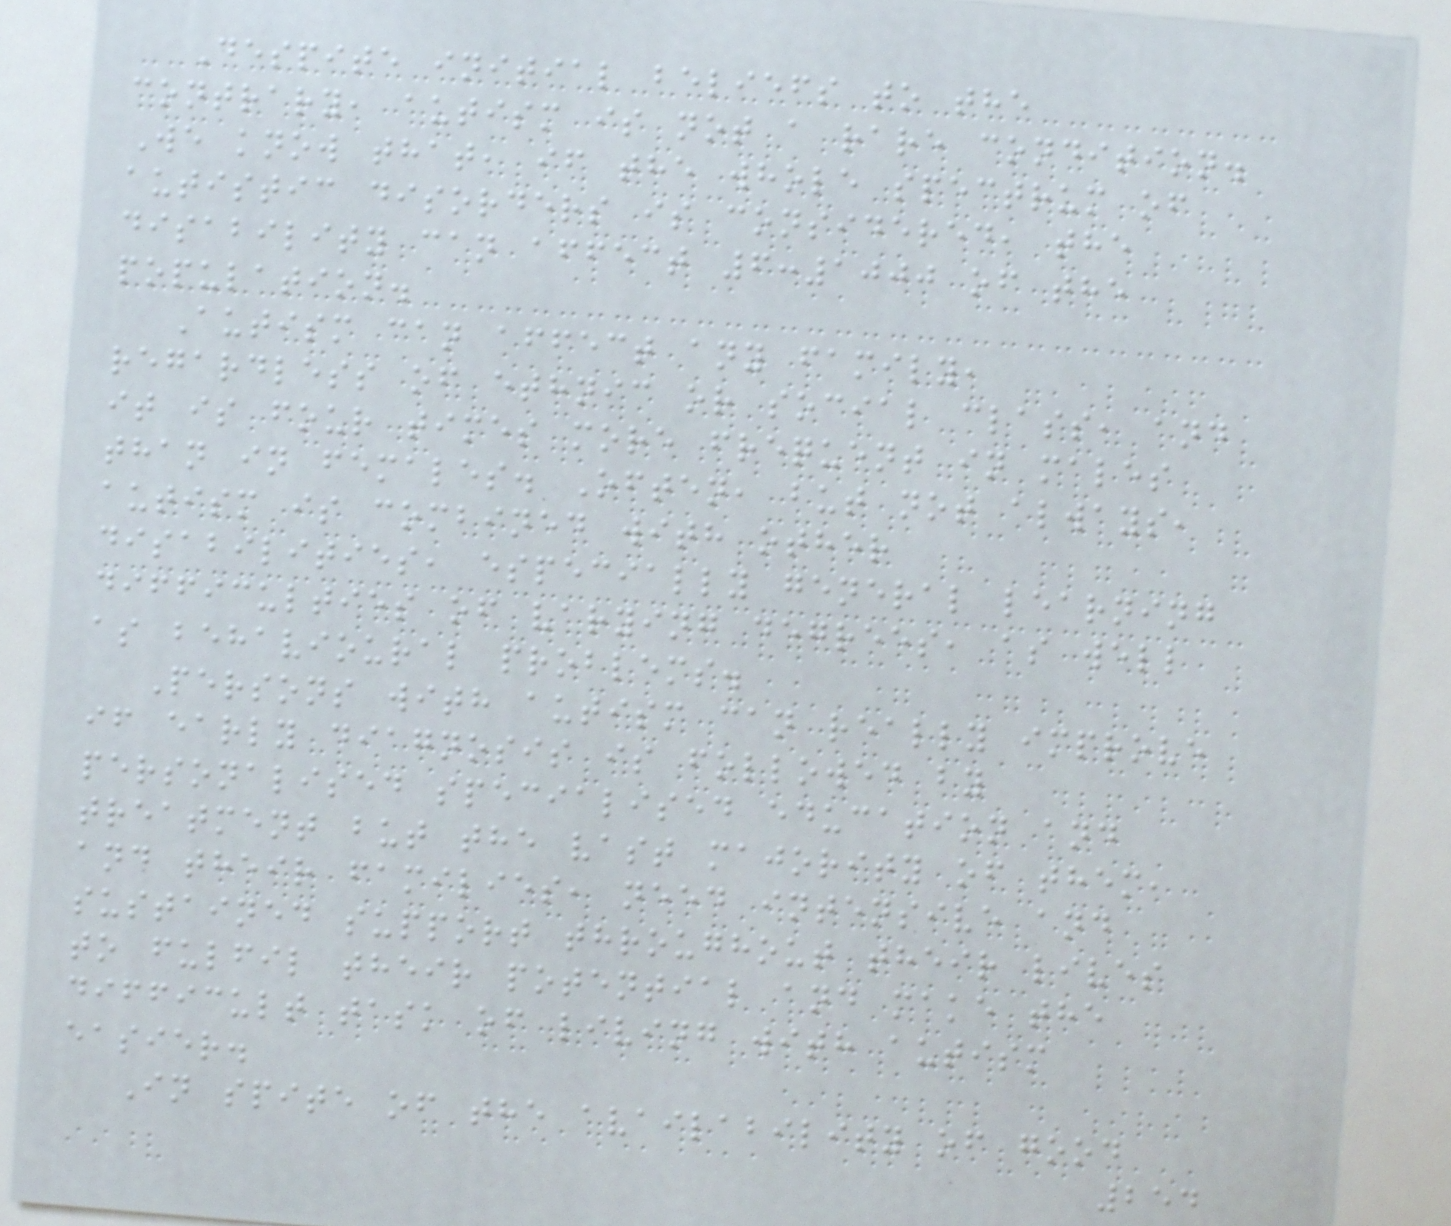Despite initial beliefs to the
contrary, autism is not a rare condition.
We know that, if the whole spectrum of
autistic disorders is considered, the
disability can affect 6:1000 of the
population.
Autism can affect any family,
regardless of ethnic or social class, and
it is four times more frequent in males
than in females. Often, but not always,
autism is combined with other
disabilities, especially general learning
difficulties of varying degrees, as well
as behavioural problems.
Persons with autism can really improve
if early diagnosis is followed by
personalised specialised education and
treatment but the vast majority of them,
and their families, need intensive and
sustained support throughout their lives
to fulfil their potential and make the
difficult task of living with autism
easier.
In spite of the availability of good
254
